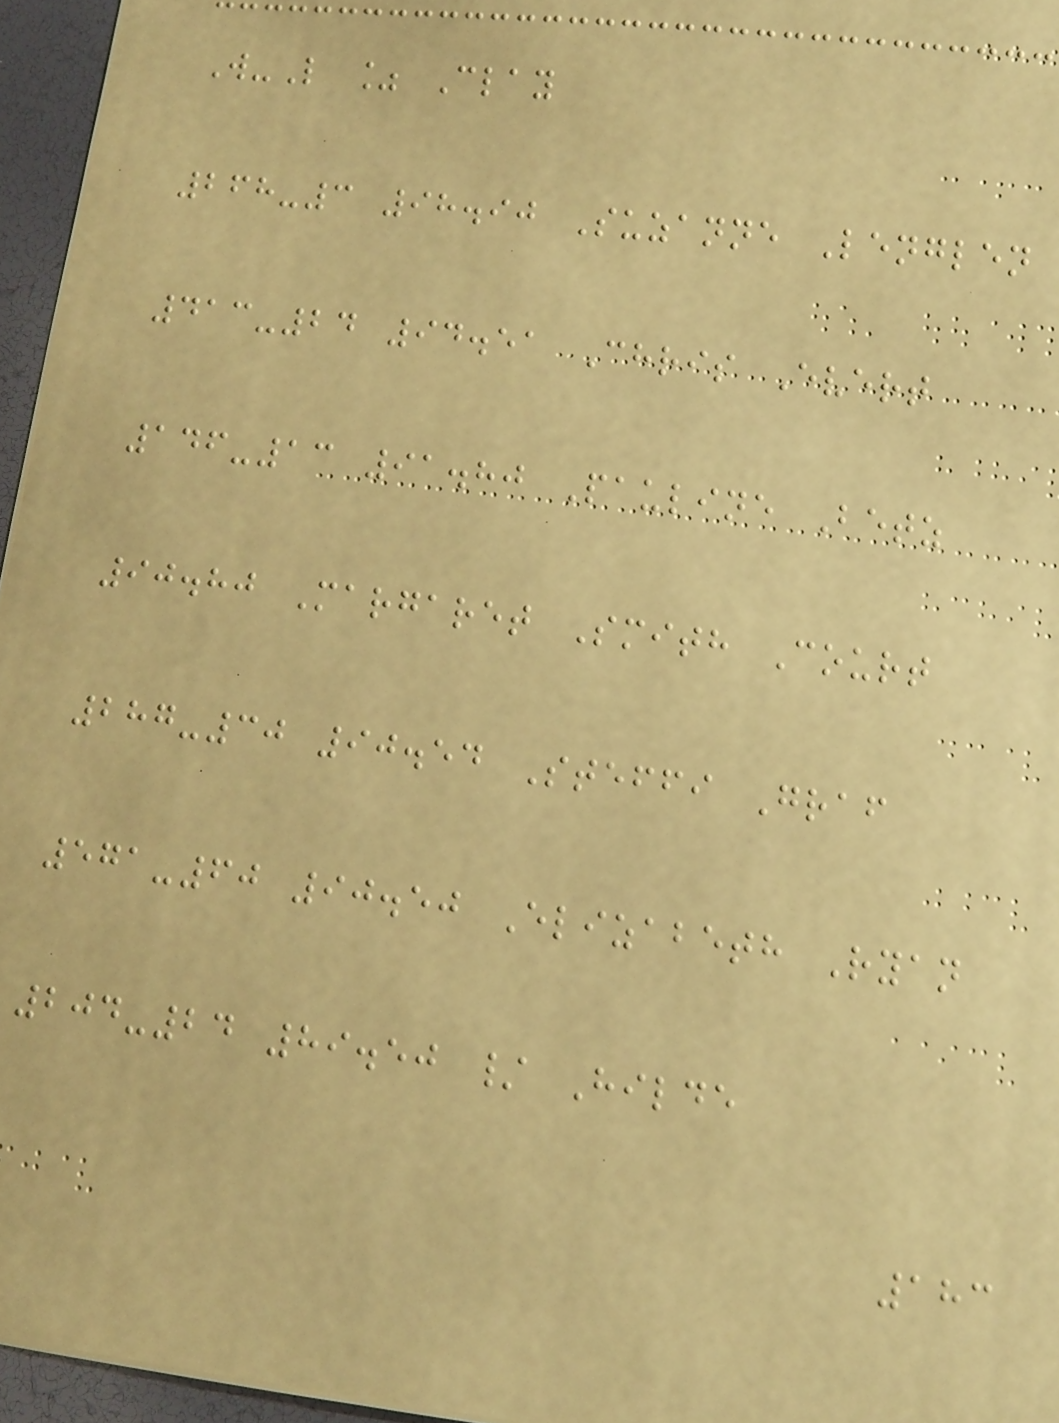W-L % Clay
268-3 98.90 Suzanne Lenglen
413-24 94.51 Chris Evert
146-13 91.80 Pauline Betz
90.80 Margaret Smith Court
287-30 90.54 Steffi Graf
571-60 90.50 Elizabeth Ryan
204-24 89.50 / Hilde
183
